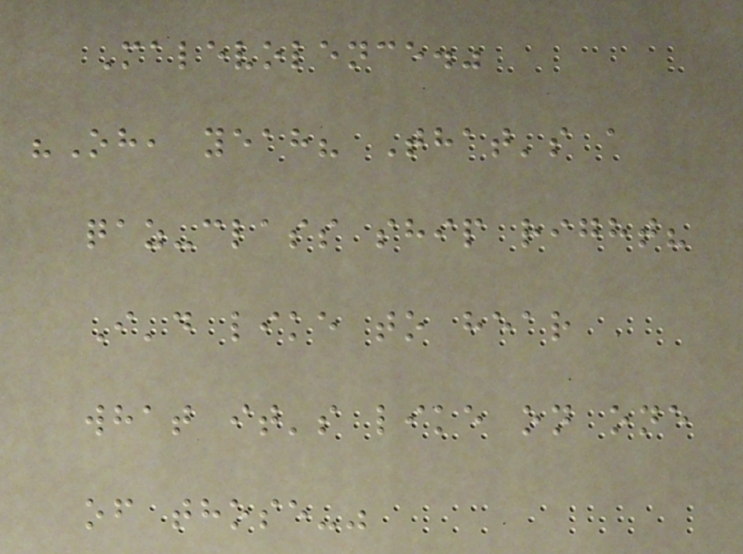Malevolence."
"Oh, yeah? That's a
qaz-class ship right?
I'd like to hear
what it's like on one
of those-"
